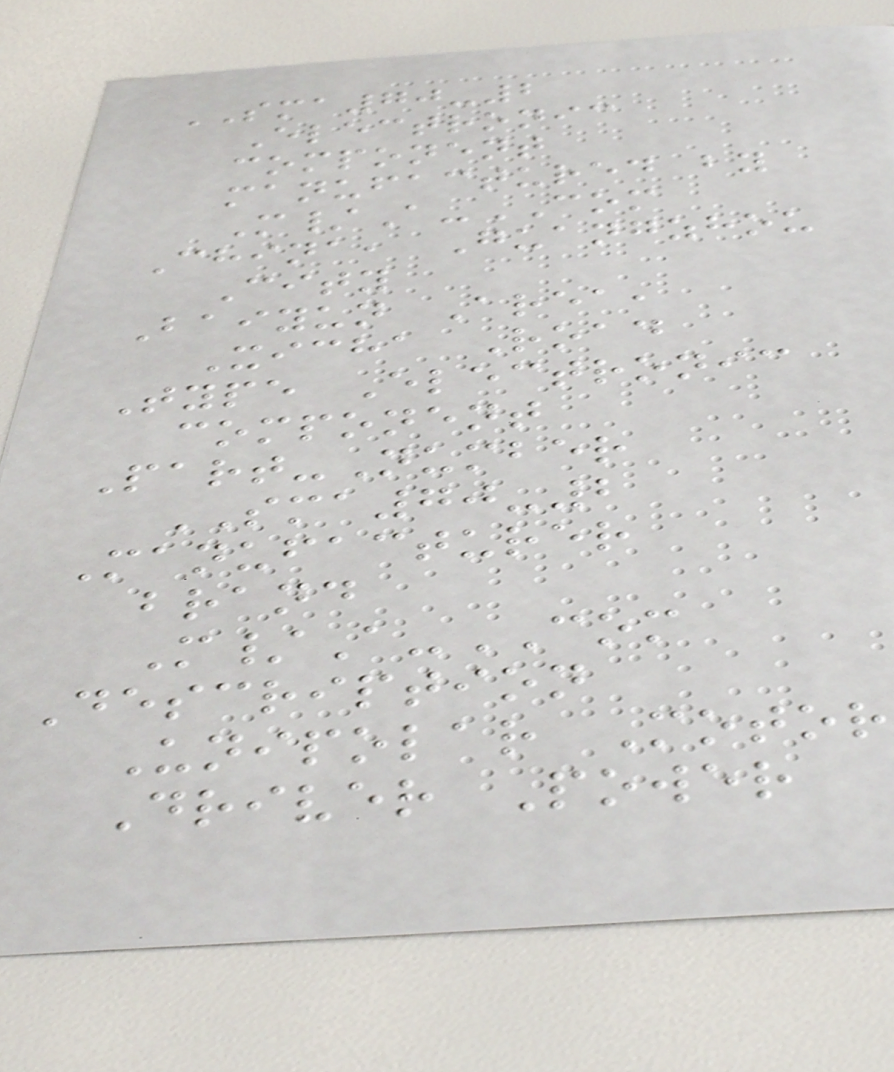SMA70-2
Electronic
component
manufactured by
M/A-COM
China, Guangzhou
City
Baiyun Area,
Xicha Road
Type Electronic
component
Part-Number
SMA70-2
Manufacturer
brand
M/A-COM
Description
Unipolar Motor
Driver Power
